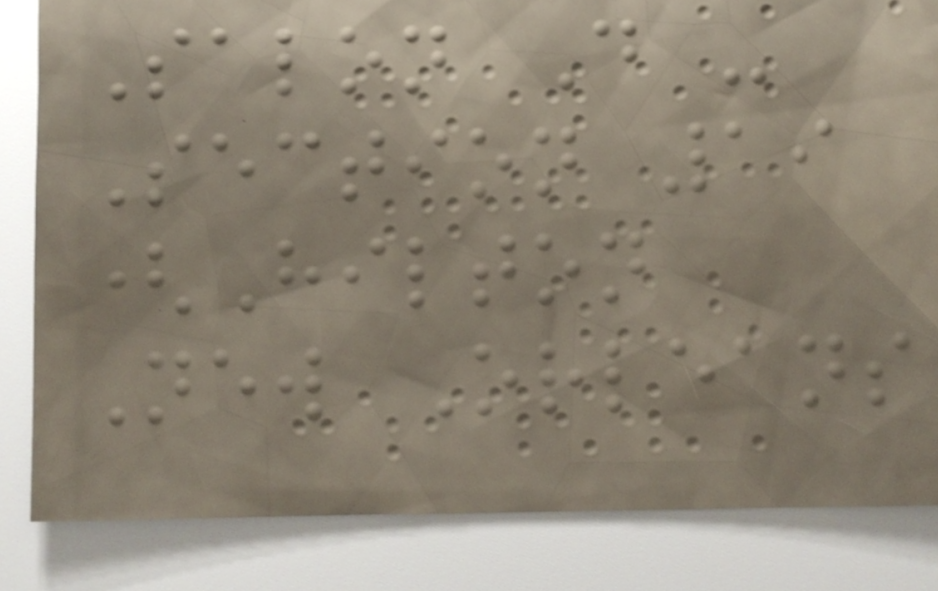Salon D -
Section 19
(Hilton
New Orleans
